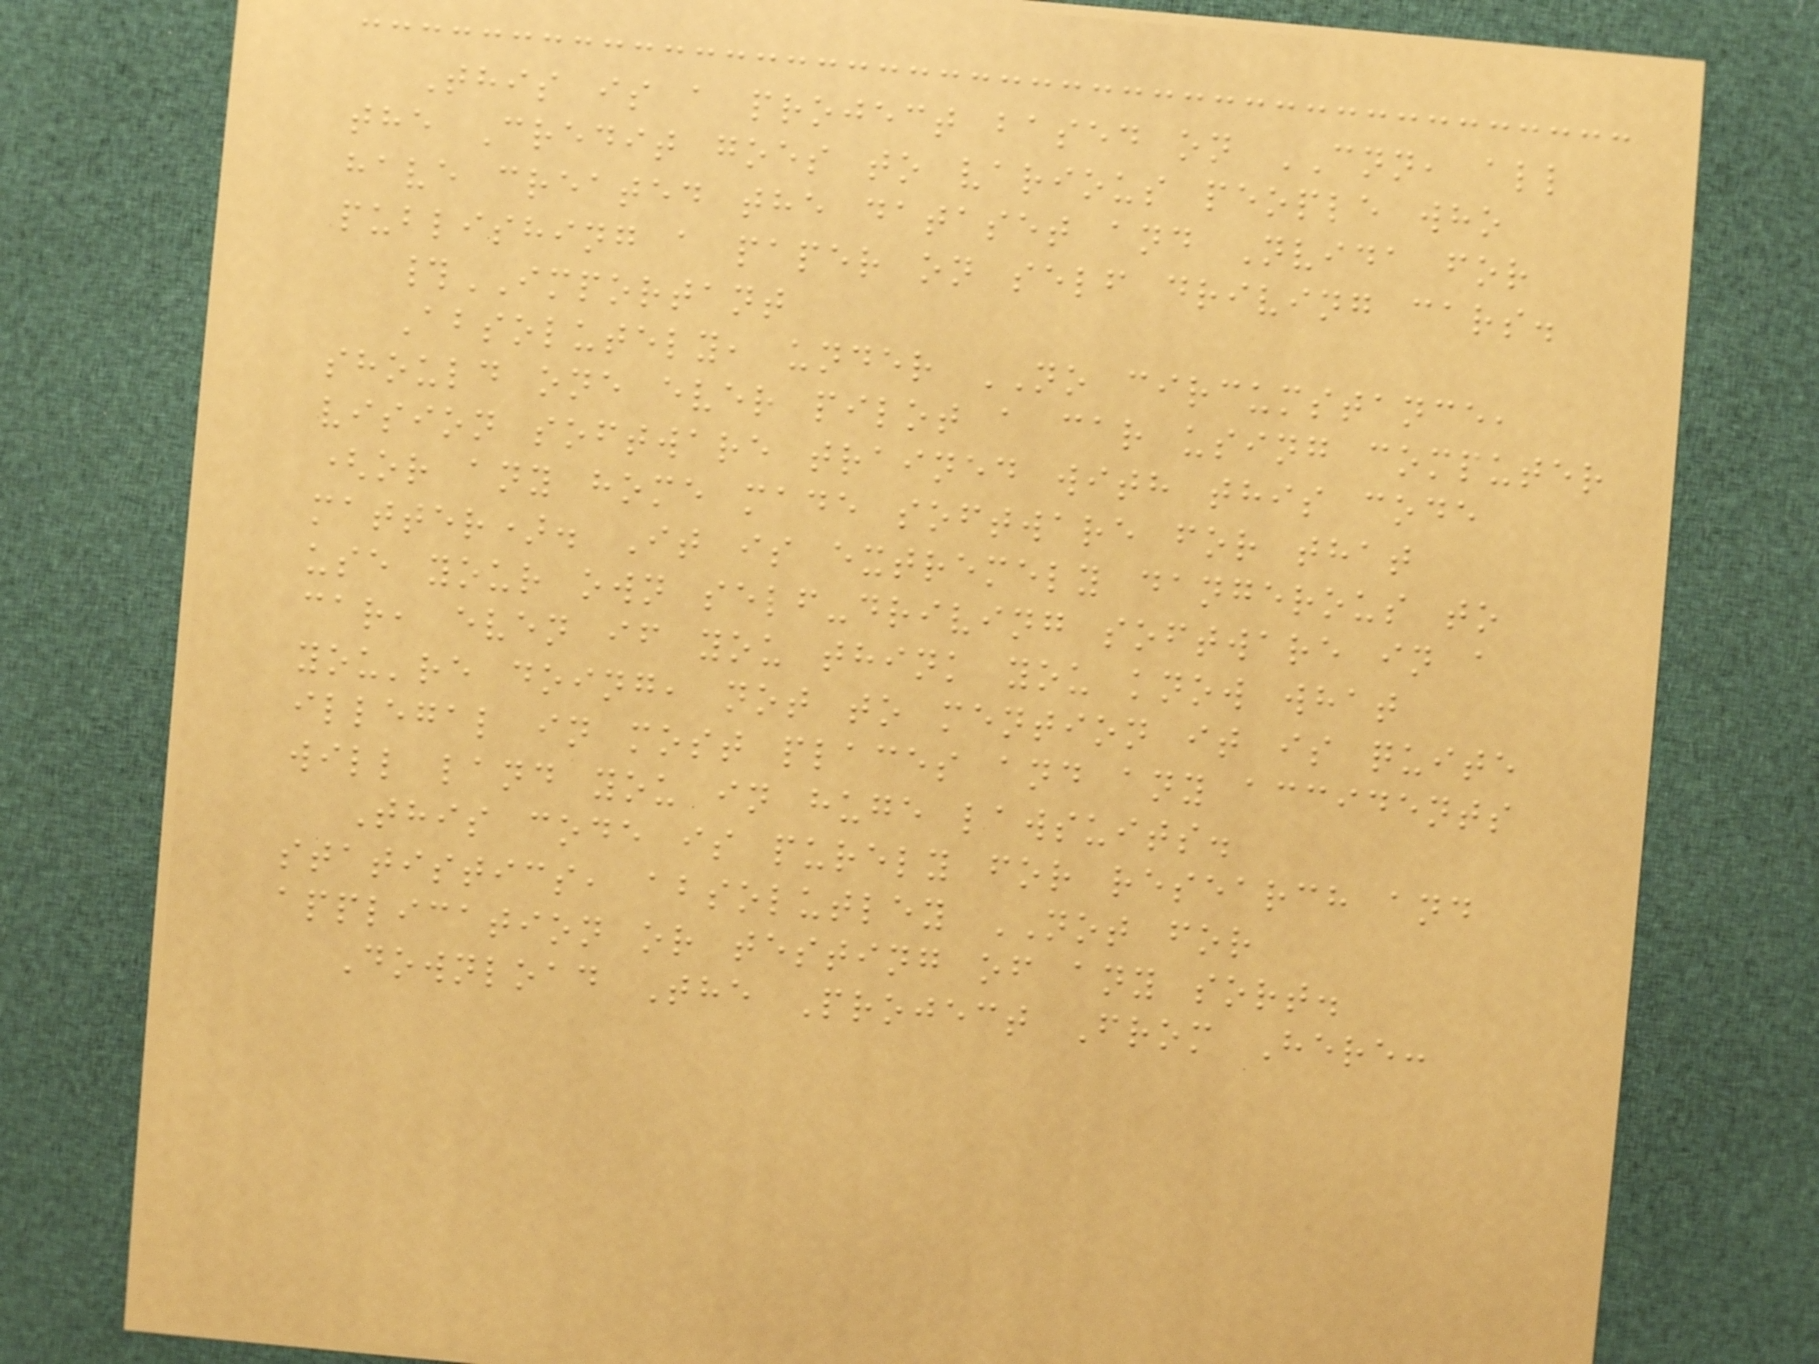This is a project based on CNN, all
the Credit goes to various people who
have created the dataset and Nvida for
publishing a paper on self driving cars.
#IMPORTANT
Absolutely, under NO circumstance,
should one ever pilot a car using computer
vision software trained with this code
(or any home made software for that
matter). It is extremely dangerous to
use your own self-driving software in a
car, even if you think you know what
you're doing, not to mention it is quite
illegal in most places and any accidents
will land you in huge lawsuits.
This code is purely for research and
statistics, absolutley NOT for
application or testing of any sort.
Download The Project From Here:
